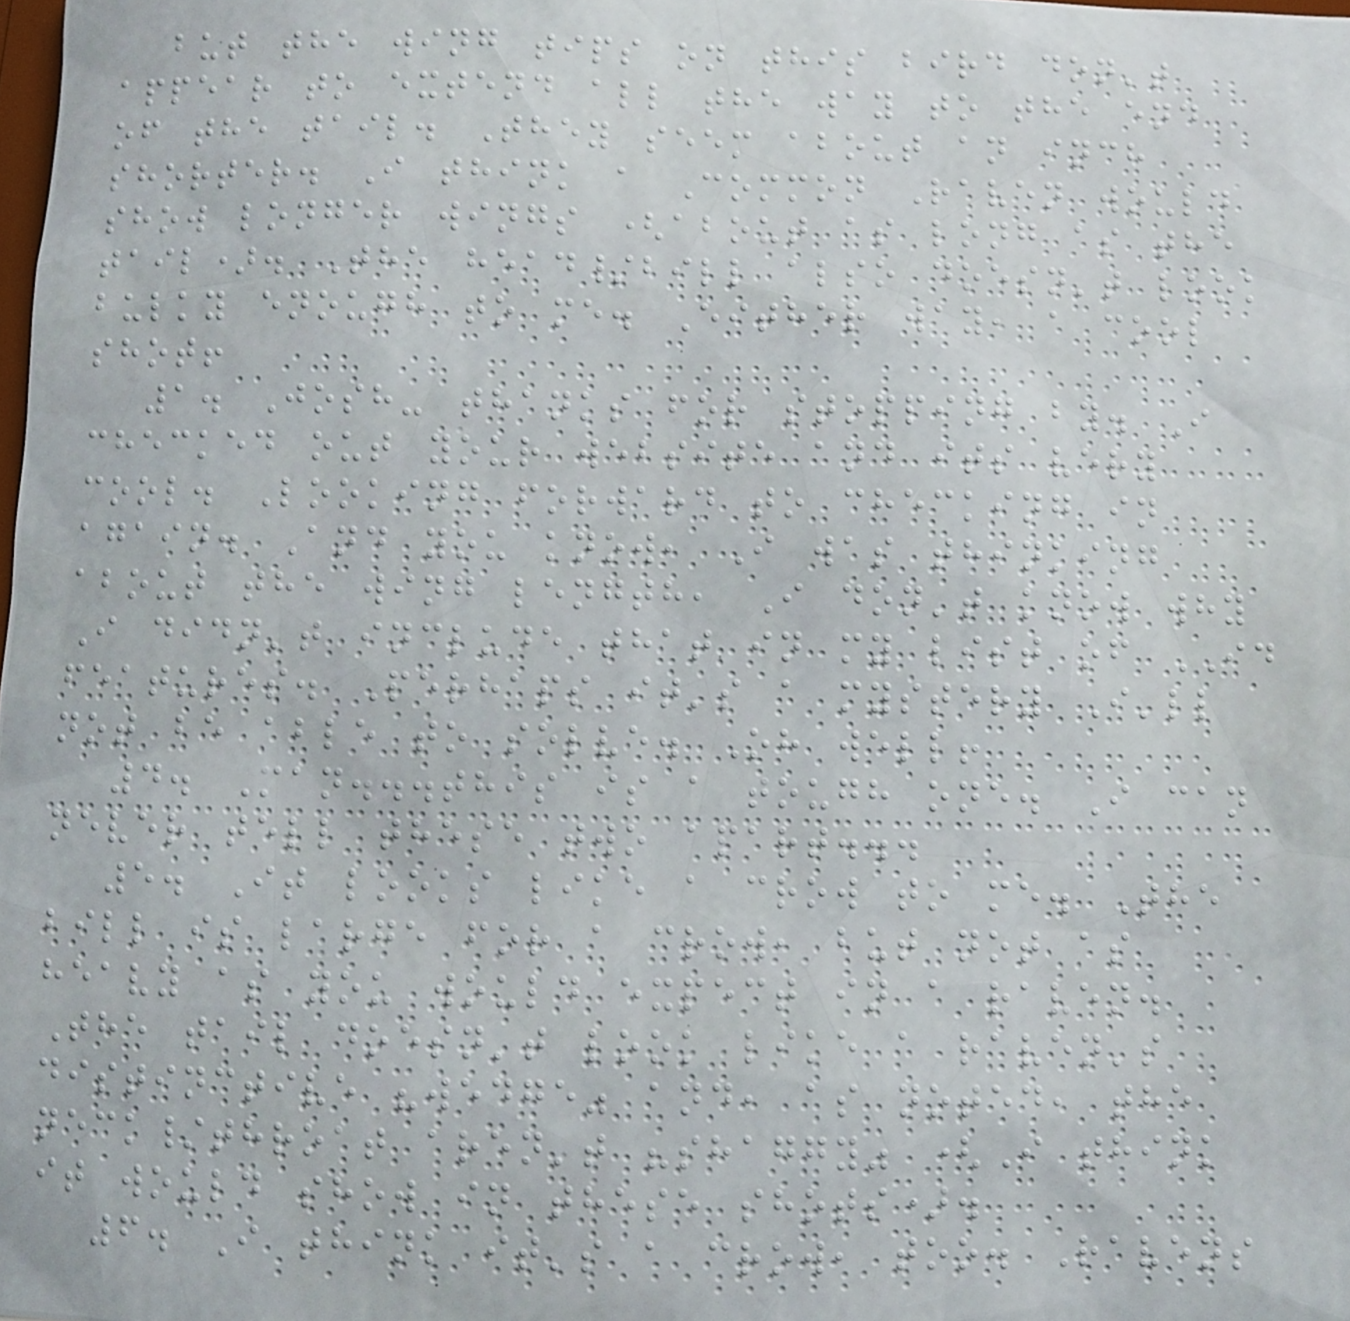but the wing tips on this bird don't
appear to extend all the way to the end
of the tail. They seem about an inch
shorter. I think a Common Raven would
show longer wings (about as long as the
tail). The head/bill also doesn't look
bulky enough to me. Either way, a cool
shot!
1. Josh- thanks for stopping by. I
checked out your website and its very
cool. Looking forward to checking in
again. And you know, I was thinking
about the wing length, I don't know why
I didn't include that in my list of ID
features. Perhaps it's a mystery I'll
not be able to solve. Oh well!
4. Man...this is a tough one. I can
never tell these two apart...
5. It looks like a crow to me. The
bill is large for a crow, but not as
heavy as you would expect in a raven.
The tail doesn't look like a raven's
distinctive "wedge" and, as noted, the
neck/throat aren't "shaggy" (I think
it would show in these shots).
6. I think it's a crow, too. Ravens
